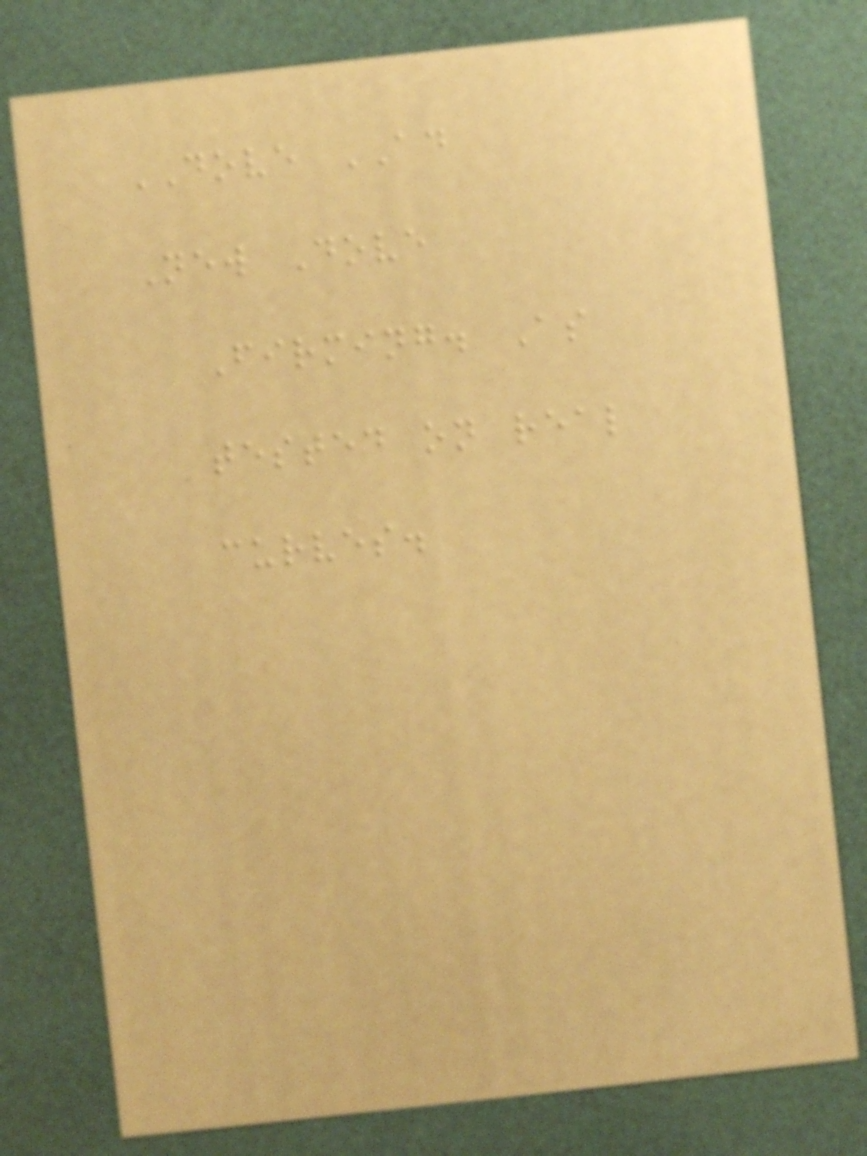DOVE AD
New Dove
Firming. As
tested on real
curves.
